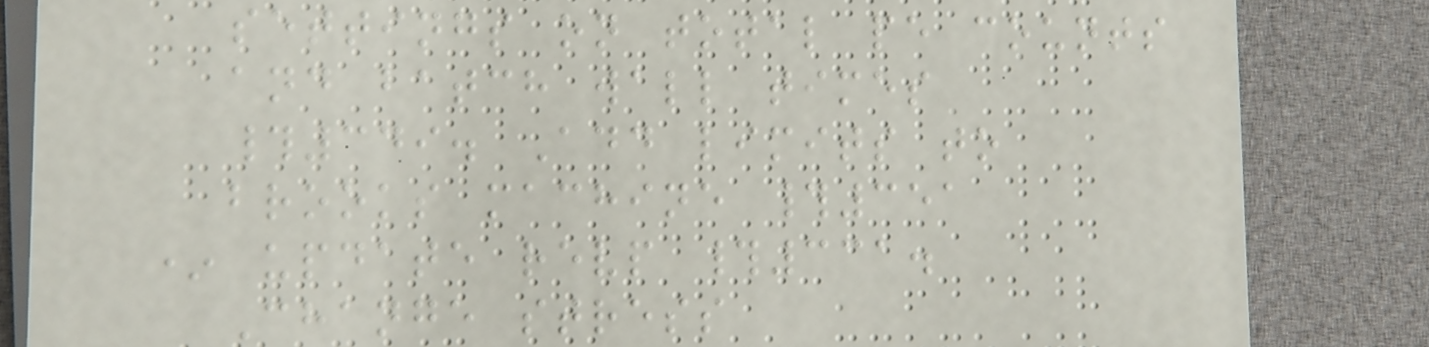settings on total pe counts
and batch wall times
#349. Add limits to
brooks machine #351
* update revp #331.
Change stress
